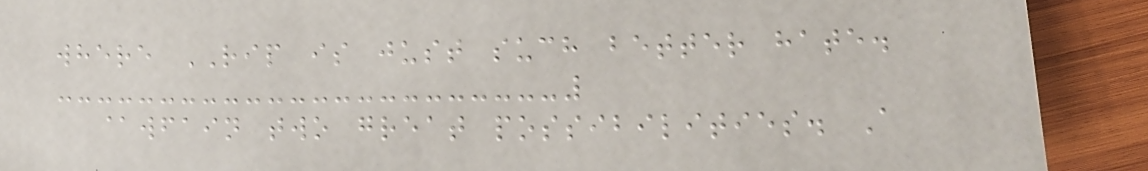where RIP is just such better hate.
@wfain two great possibilities. A
